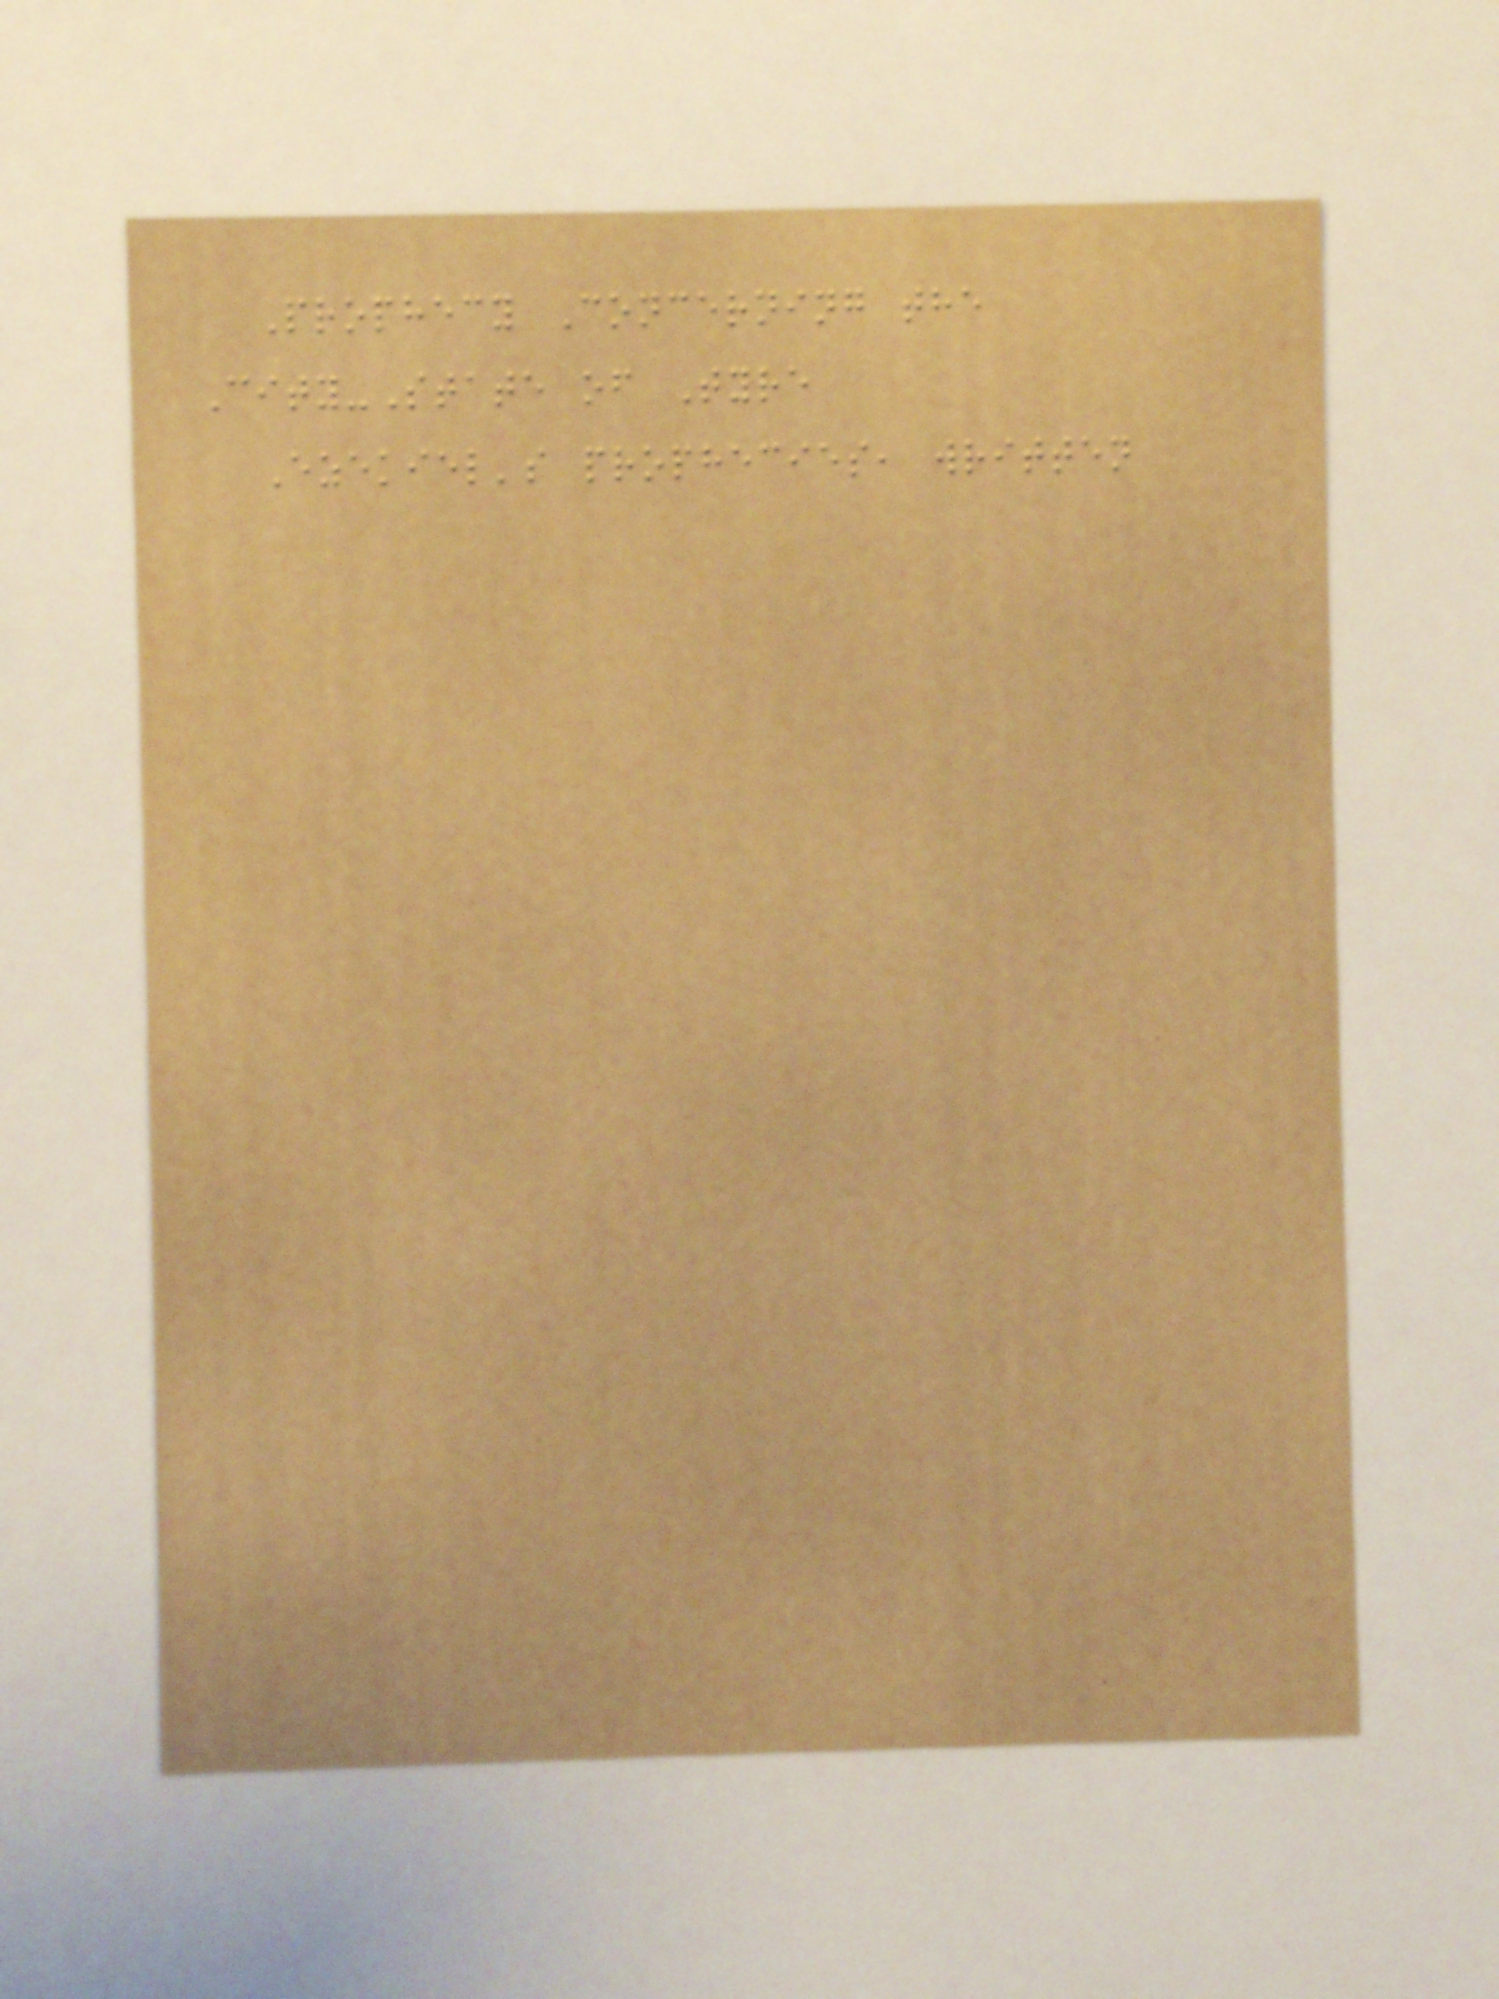Prophecy Concerning the
City-State of Tyre
Ezekiel's prophecies, written
